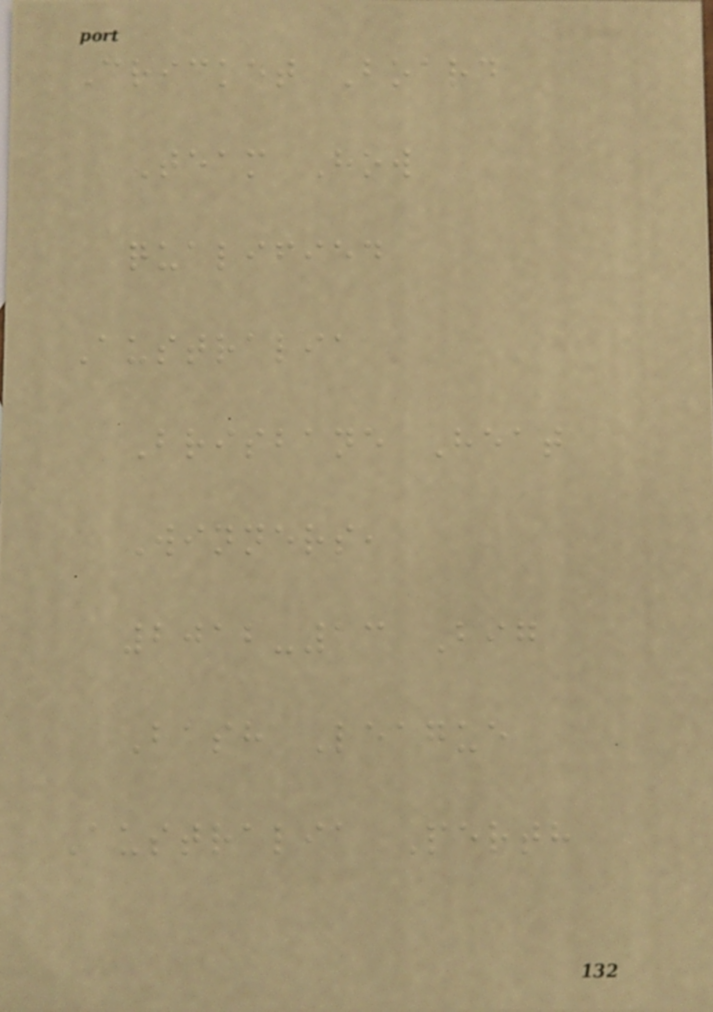Cricket Board
Team How
qualified
Australia
Brisbane Heat
Winners,
2012-13 Big
Bash League
Australia Perth
